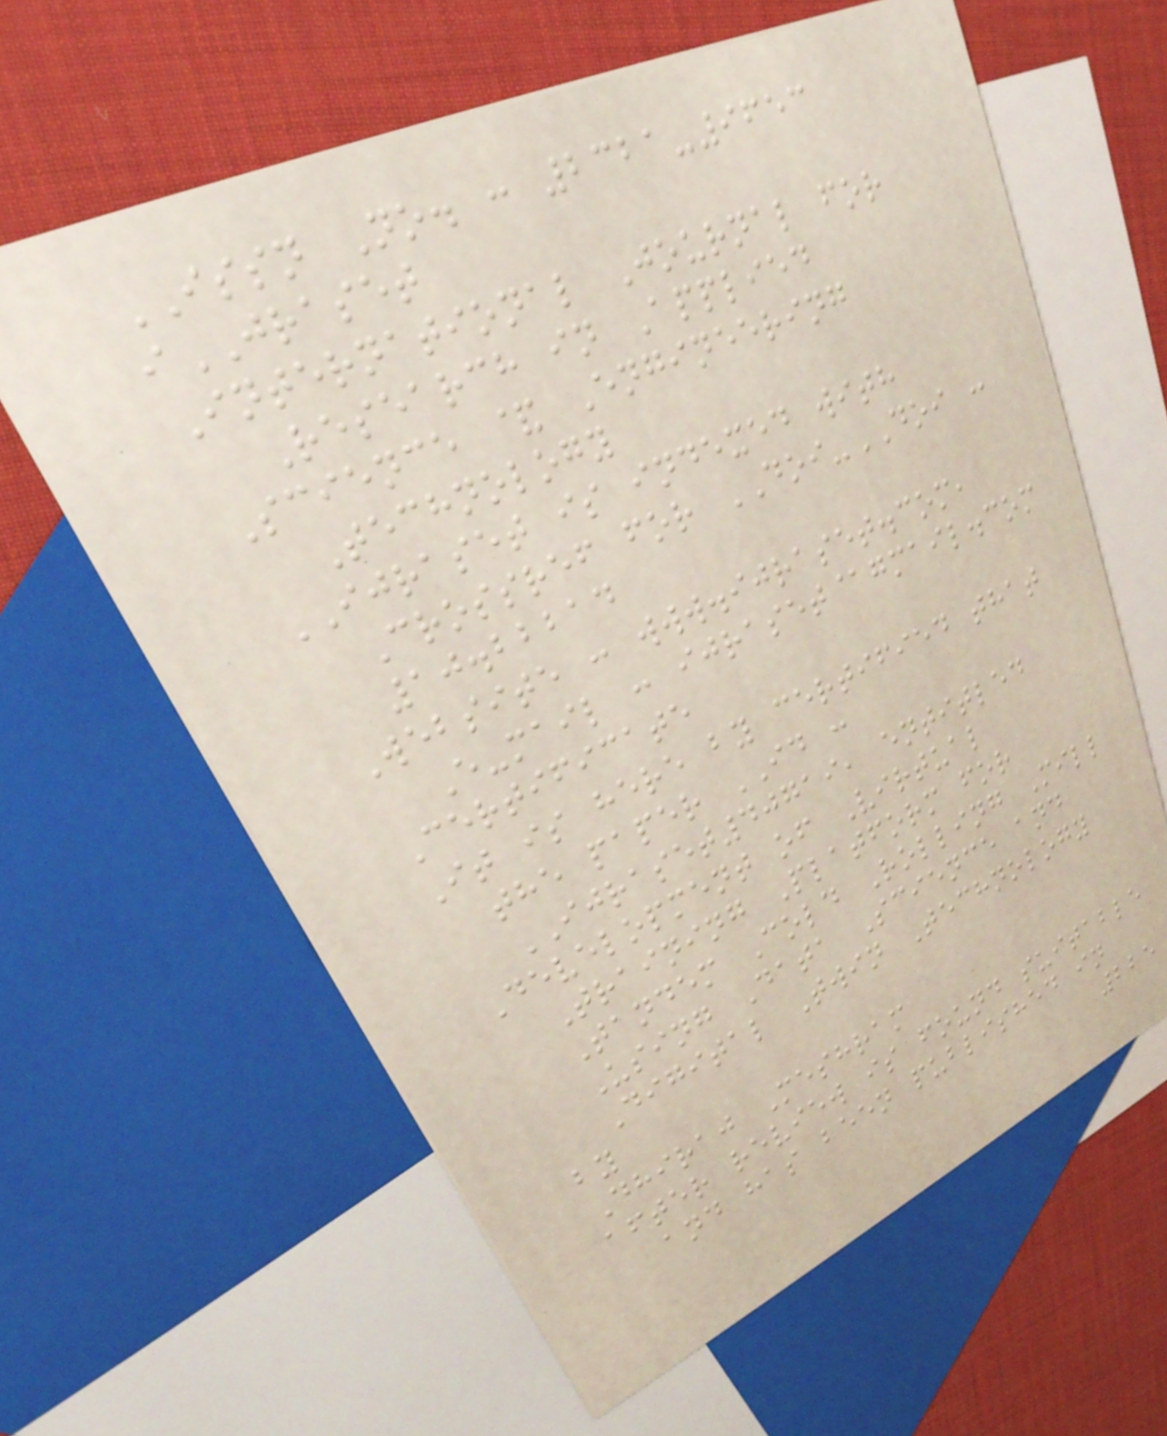ISSN No. : 2321-9653
iJRASET
International Journal for
Research in Applied
Science & Engineering
Technology
IJRASET is indexed with
Crossref for DOI-DOI :
10.22214
Website : www.ijraset.com,
E-mail : ijraset@gmail.com
Certificate
It is here by certified that
the paper ID :
IJRASET40719, entitled
Development of Virtual
Training Platform for
Tandem Cold Rolling Mill
Using Data Science and
Digital Twin Technology
by
Dhiraj Meshram
after review is found suitable
and has been published in
225
